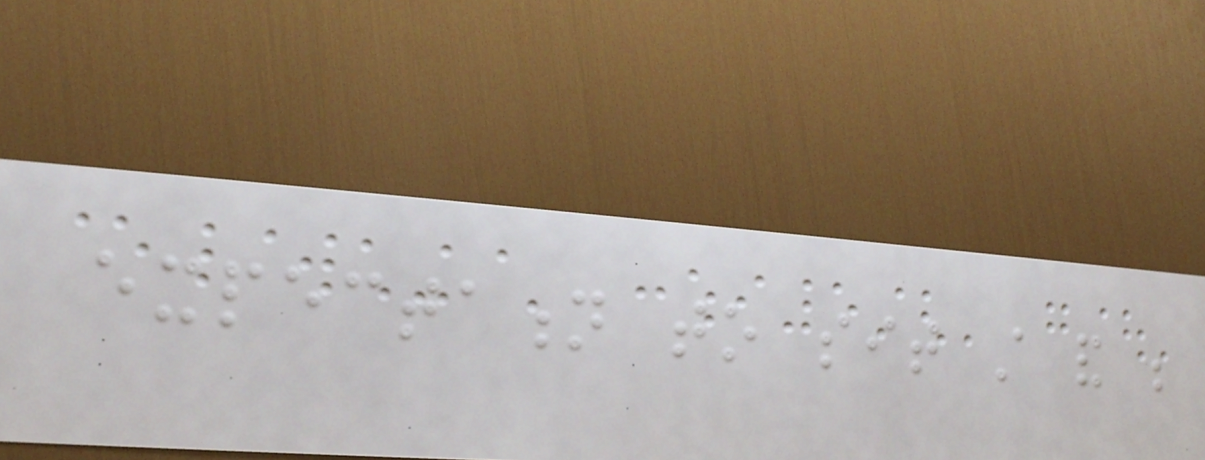expectation to sit still and be
